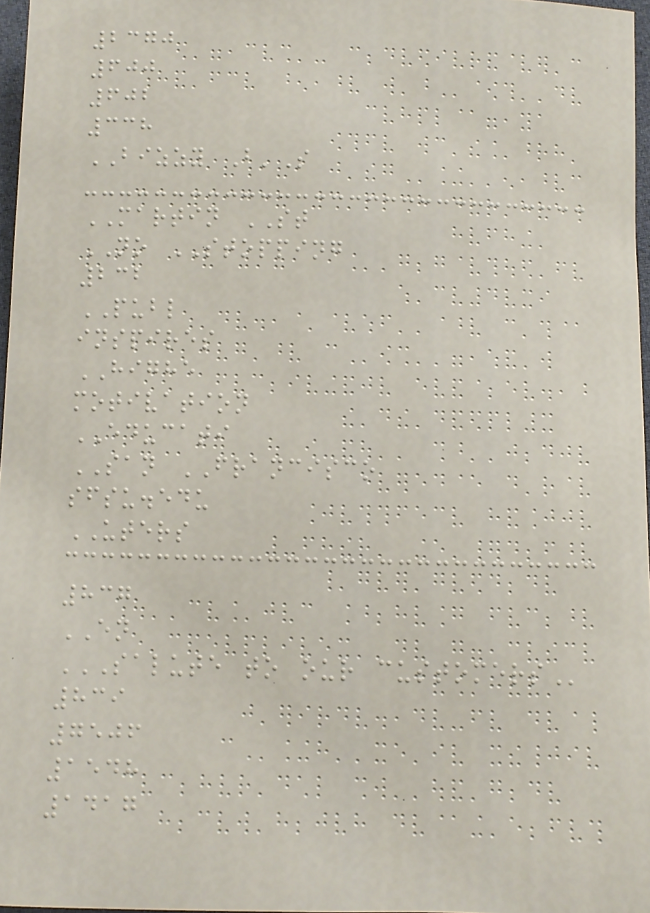2370
600
602
338
BIZZY B'S
MARTIN ST
NO STOPPING
232
PUBL
inspires
HIGHE
motivation
EDUCATI
SAN FRANCISCO
sfsu.edu
UTERS
837
EN
SALUTE TO OUR CUSTOMERS
839
7506
1548
1417
